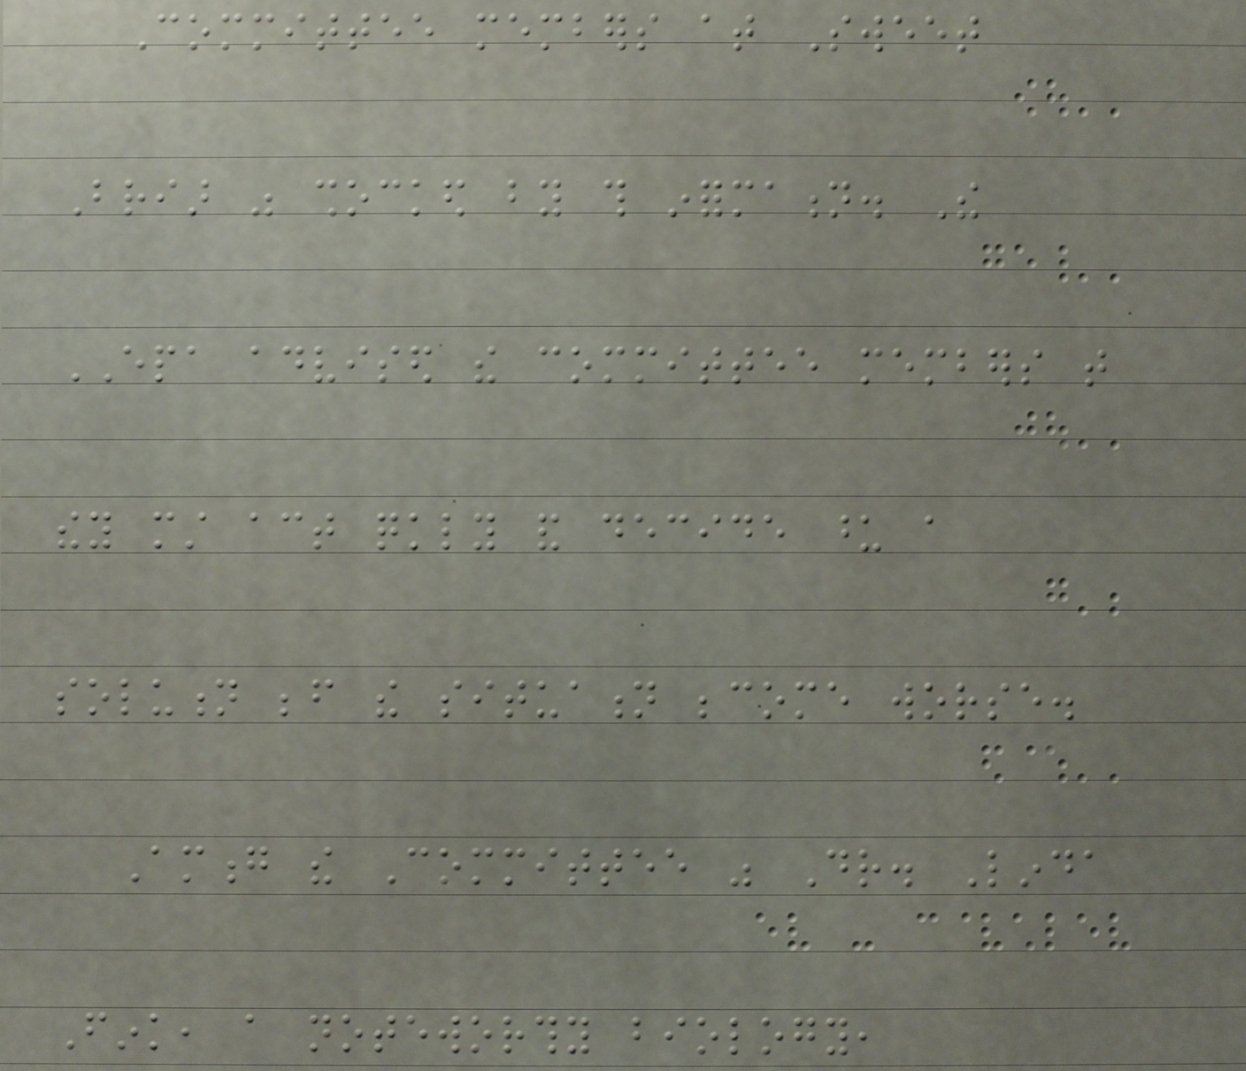Committee members at Sweet
Briar was shocked by this information. The
EPA advised the committee members that
they must act quickly and decide upon a
solution before the situation become worse.
Among the Committee was Dr. Linda
Fink, a noteworthy biology,
